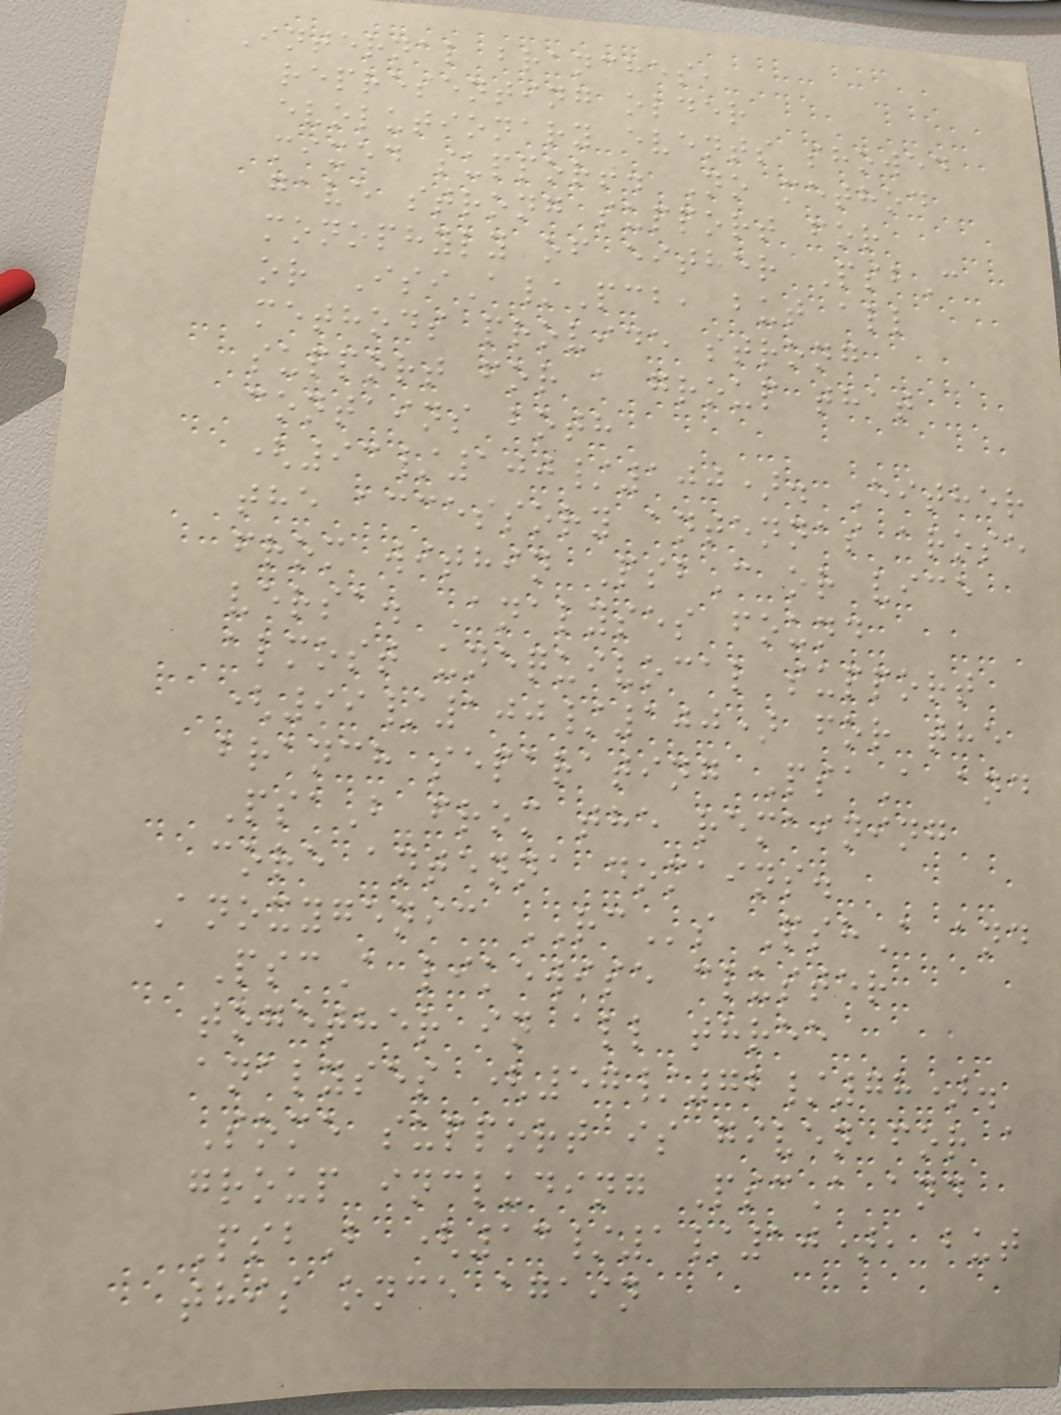Internal branches,
representing older
evolutionary events showed
mixed support. No method
gave strong support for
monophyly of either PsbC
or IsiA/Pcb, but all
methods provide strong
support for a group that
contains both
(93/100/100). Either
the accessory antennas arose
from within PsbC or vice
versa. Analyses found
almost unequivocal support
(99/100/100) for the
branch separating PsaA and
PsaB from the remaining
core antenna domains.
Anoxygenic RCs PshA and
PscA likewise cluster
together in all three
analyses (57/72/78).
Some support is given for a
group including PscA and
PsbB (13/1/10), but
this once again
